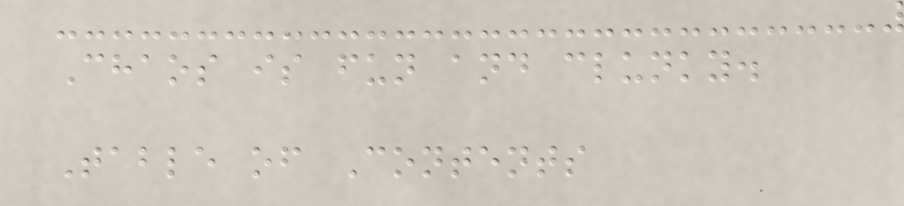Chaos is fun and clunky.
Table of Contents
